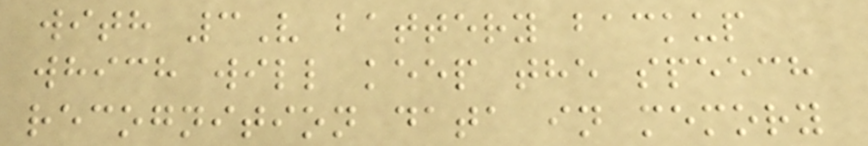with 3V battery backup
which will keep the speech
recognition data in memory
